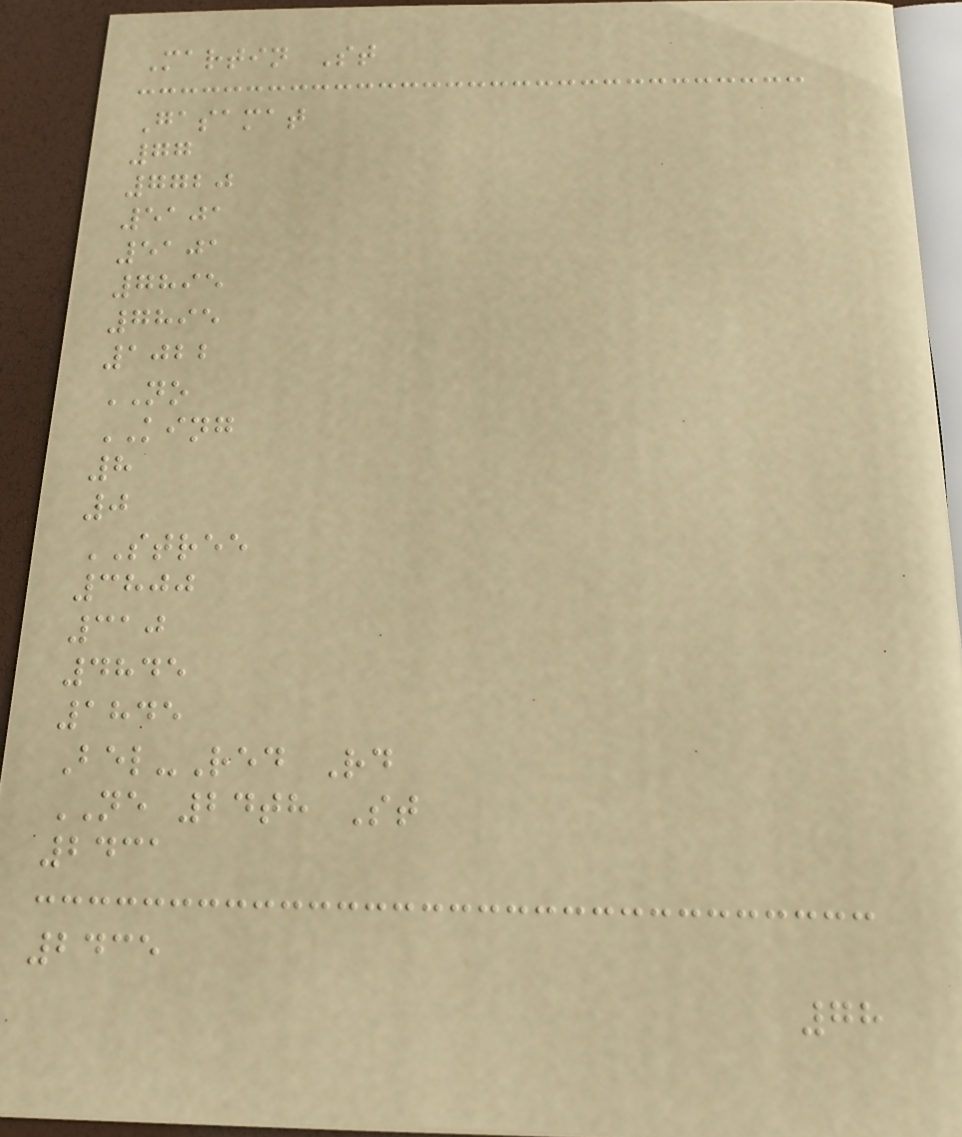Martin St
Gasamat
77
7720
5101
5101
7895
7895
1022
NO
KING
8
0
STREE
3800
310
4845
1845
Bel-Red Rd
NE 24th St
2431
2435
78
